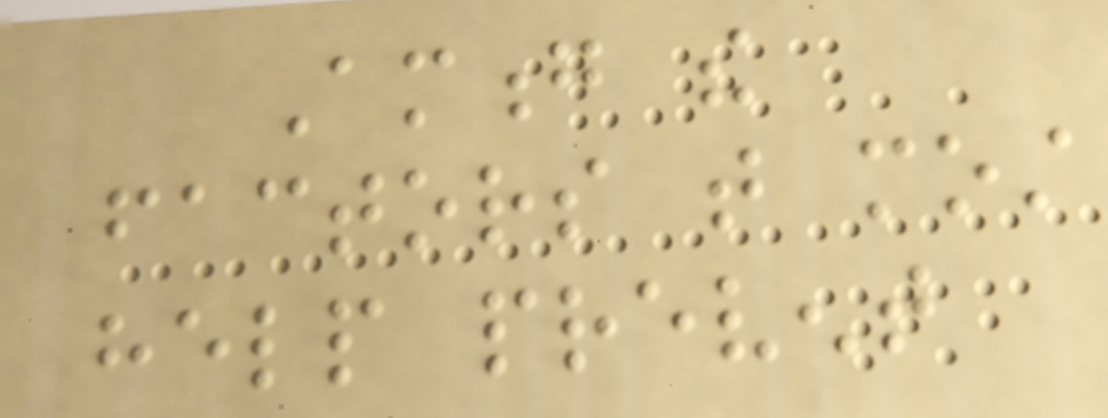Among the
factors that most
help prevent
